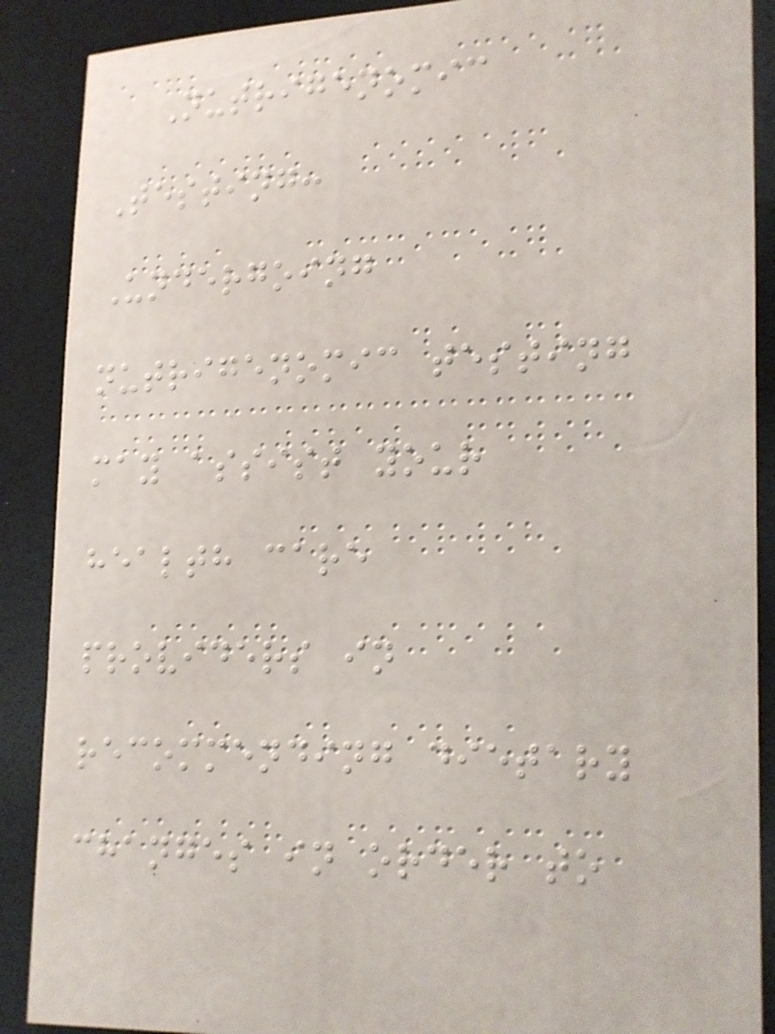Nutrigenomic
Testing:
Undergoing
nutrigenomic testing
may assist your
health care
providers in
recommending dietary
changes in order to
